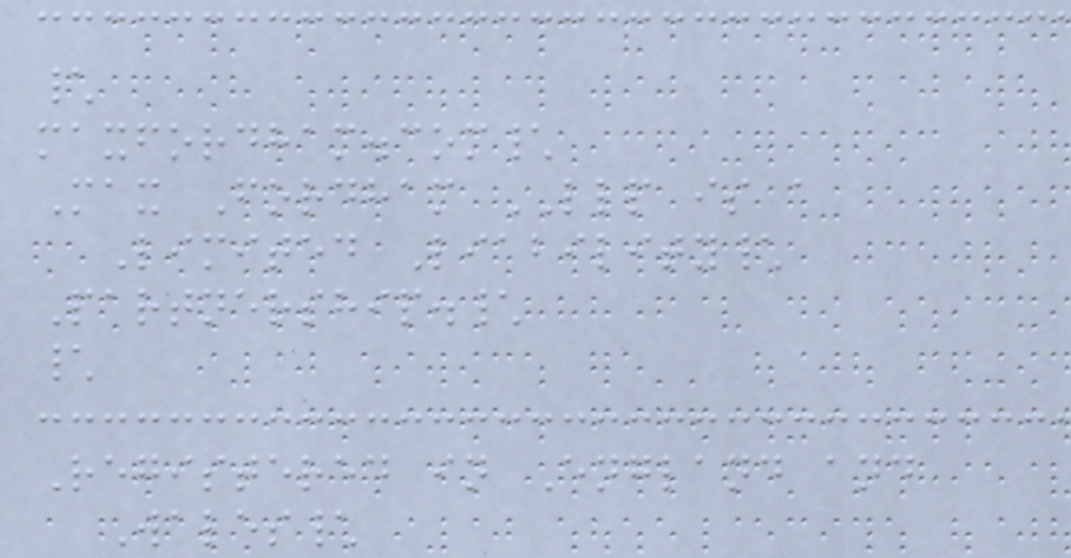\
maxfordham.com\
Max Fordham LLP is a
Limited Liability\
Partnership.\
\
Registered in England and
Wales\
